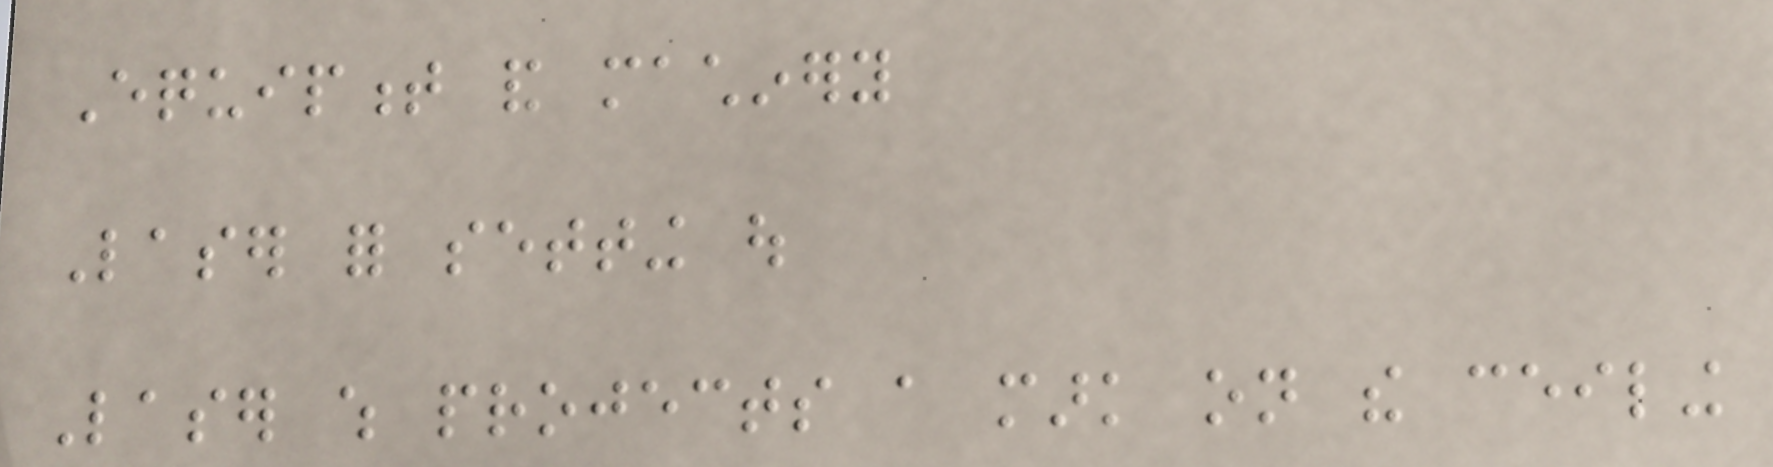Equipment and machinery
Laser for setting out
Laser which projects a mark on the ceiling
